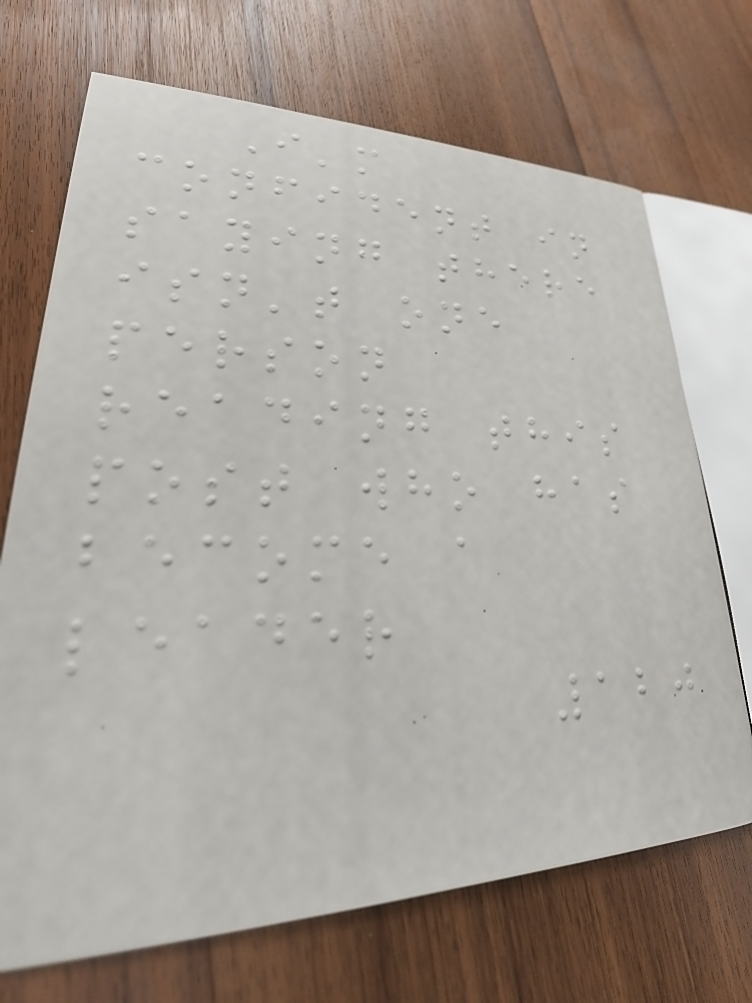I'm
confident in
saying there
isn't one
person
reading this
post who has
become a
leader
120
